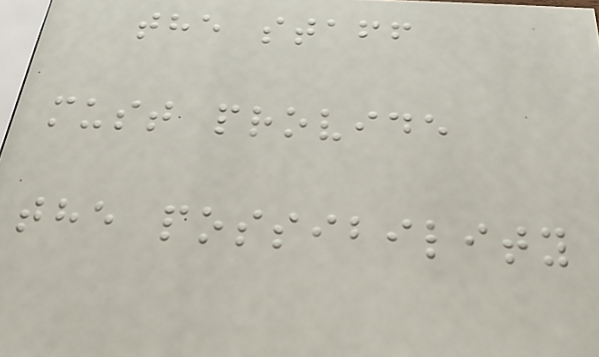the staff
must provide
the possibility
